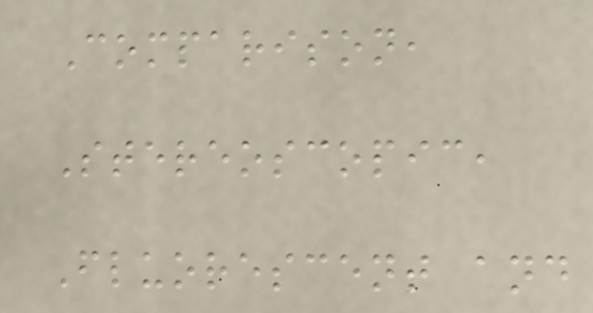Comparison,
Stereoscopic,
Fluorescent and
